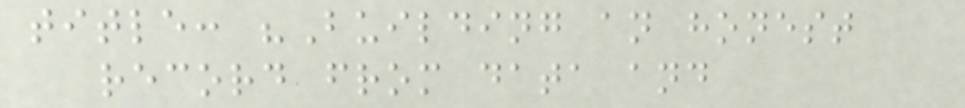title: "Building an honest
record from data and
